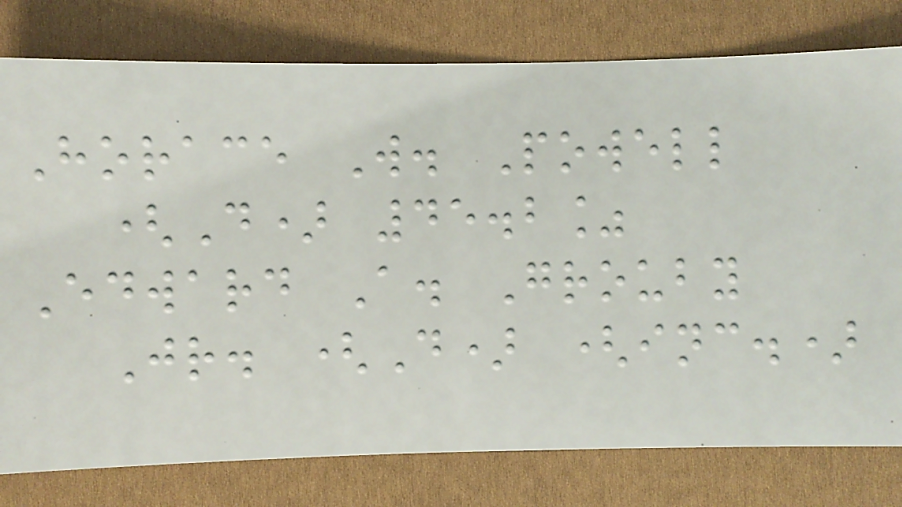Horace W. Powell
(D) 45.2%
Edward A. Grouby
Jr. (D) (inc.)
